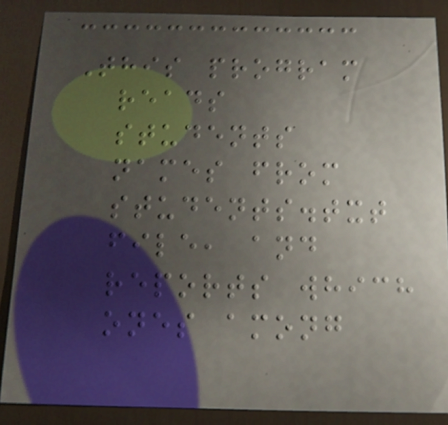This program
reads
students
names from
students.txt
file, and
reports which
ones among
